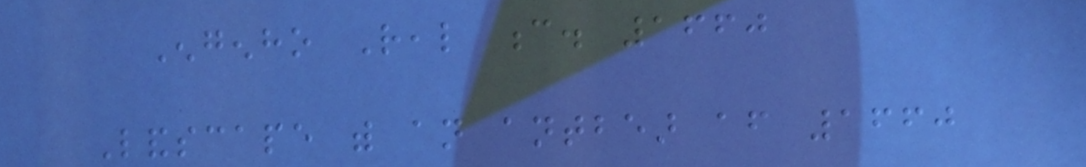Engenho Real c. 1660
Landscape with an antbear after 1660
